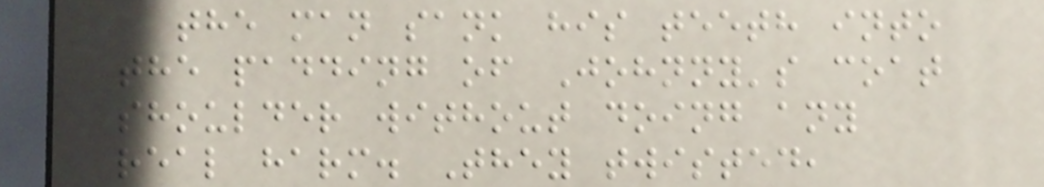the man sank his teeth into
the padding of Johnny's coat
shoulder without doing any
real harm. They twisted,
